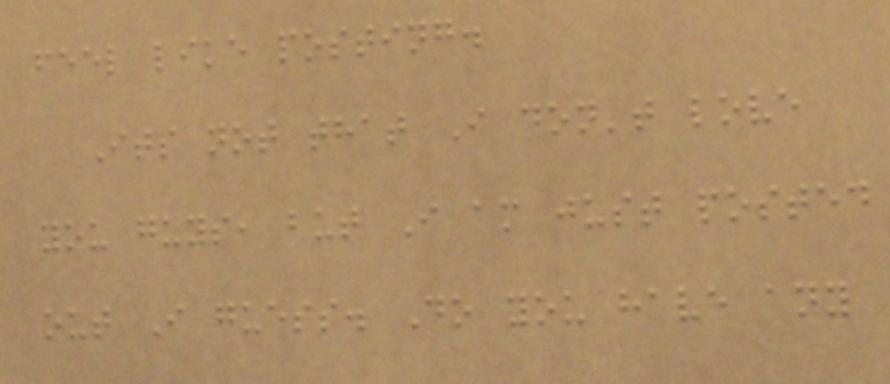feel like posting.
Its not that I don't love
you guys, but I am just posted
out I guess. Do you have any
